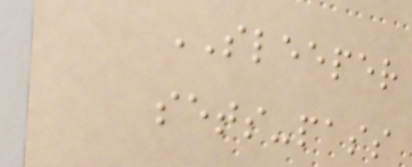SLEEPER
sets-pass
